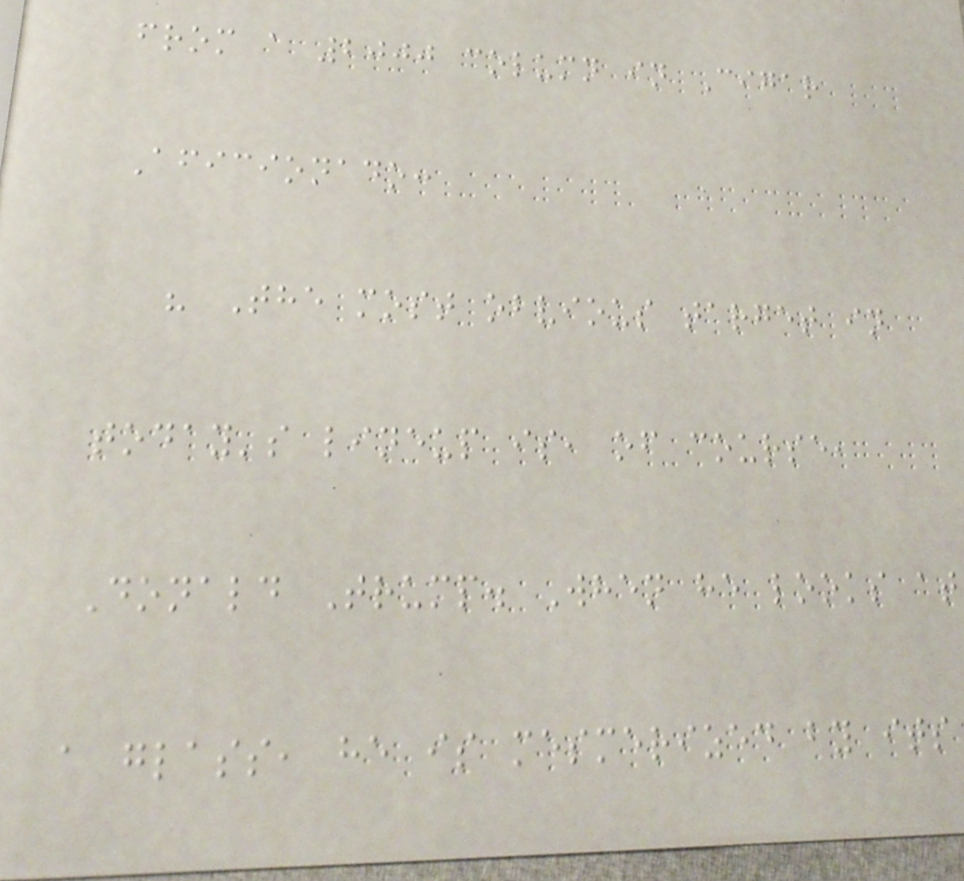from a 2000 column in Cigar
Aficionado:
" The most obvious target in
today's lineup is, of course,
Donald Trump. When he looks at
a glass, he is mesmerized by its
